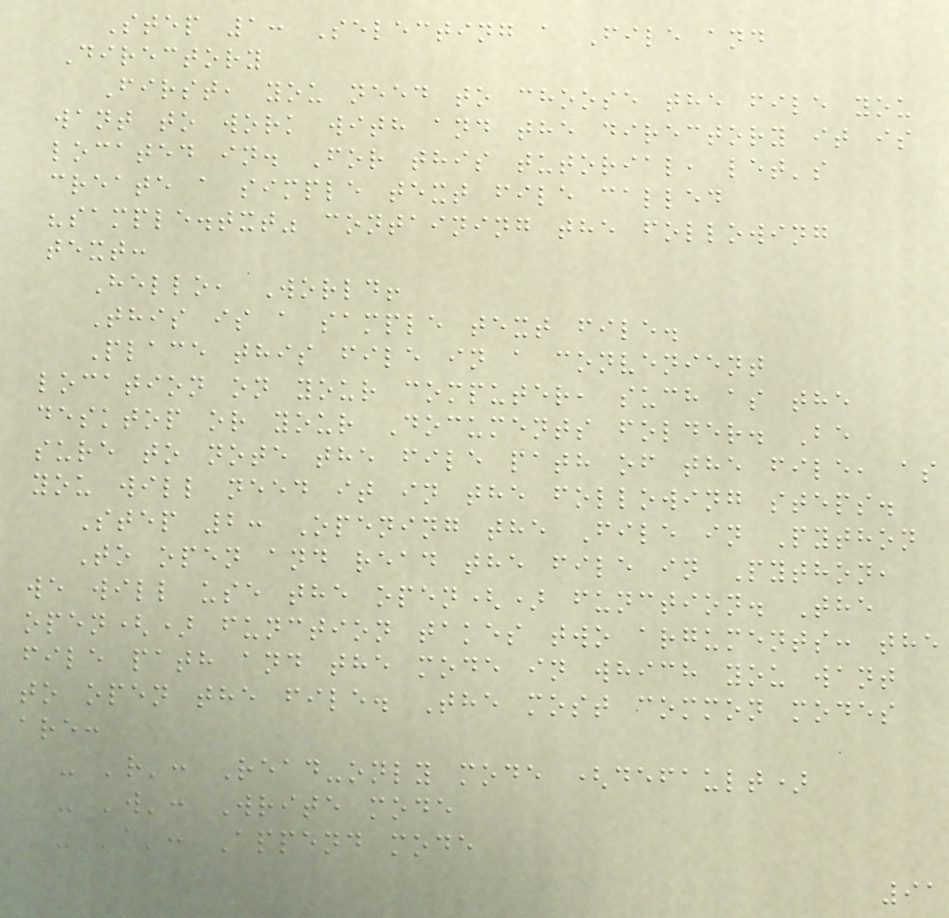Step 1: Selecting a File and
Directory
First, you need to choose the file you
want to work with and the directory it is
located in. For this tutorial, let's
create a simple text file called
"sample.txt" containing the following
text:
Hello, World!
This is a sample text file.
Place this file in a convenient
location on your computer, such as the
desktop or your Documents folder. Be
sure to note the file path of the file, as
you will need it in the following steps.
Step 2: Opening the File in Python
To open and read the file in Python,
we will use the open() function. The
open() function takes two arguments: the
file path and the mode in which you want
to open the file. The most common modes
are:
- 'r': Read-only mode (default)
- 'w': Write mode
- 'a': Append mode
91
